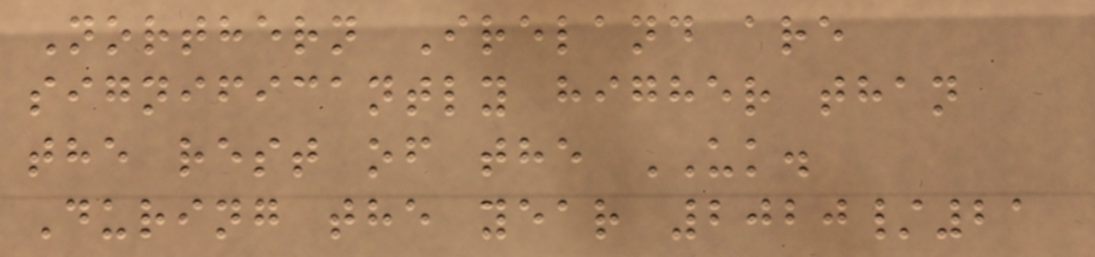Northern Ireland are
significantly higher than
the rest of the UK.
During the year 2020/21
